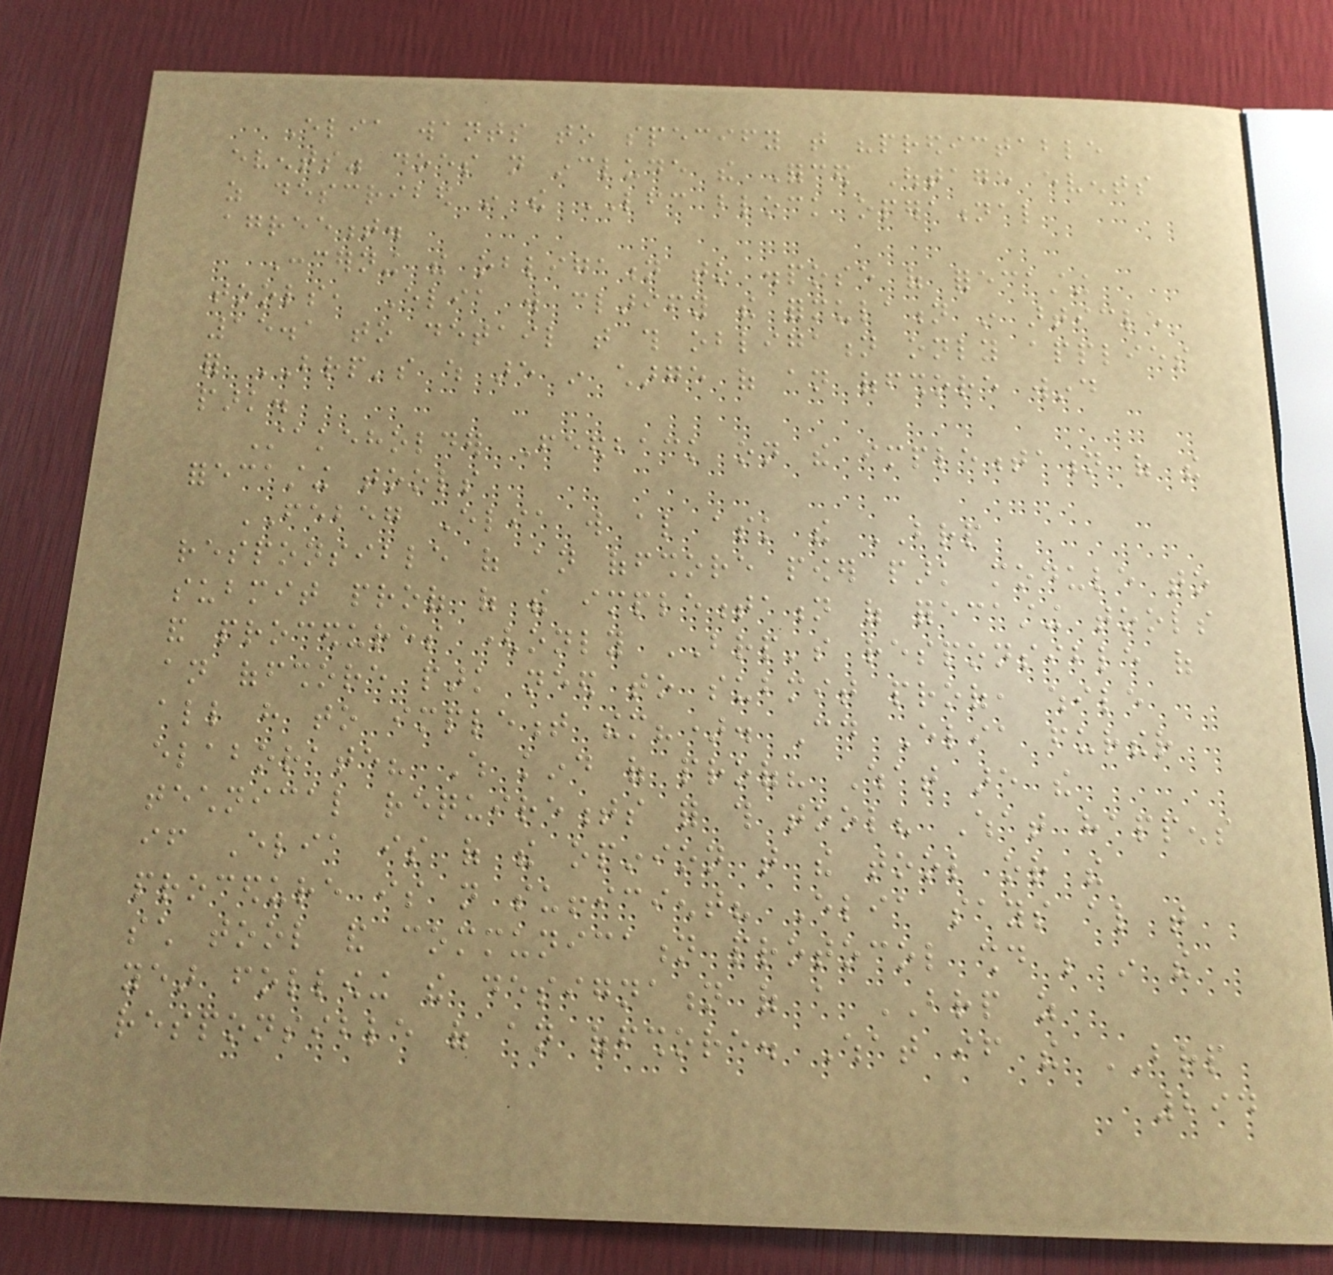Elia wants to specify that "predictable
events" does not include the Forced Outage events
as described in the LFC block operational
agreement.
Concerning the obligation to dispose of forecasting
tools, Elia will clarify the formulation in article
15.1 to detail that this obligation only applies
for BRP's which are in charge of an offshore wind
park.
Stakeholder Feedback on the implementation of the
forecasting tools
FEBEG Elia will also ask the BRP
responsible of an offshore power park module to
submit proof of the implementation of forecasting tools
and procedures (only BRP's responsible of
an offshore park need to submit proof, while
all have to implement them?). Could Elia further
elaborate? Which kind of proof? What are the
technical requirements for this tool? What happens
if Elia is of the opinion that the tool or the
procedure is not sufficient? Elia says also that
such tool and communication protocol should be in the
year following the designation of a BRP as
responsible of an offshore. What if the BRP
294
